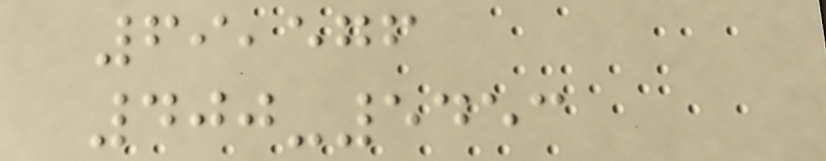69,576
400-5453
